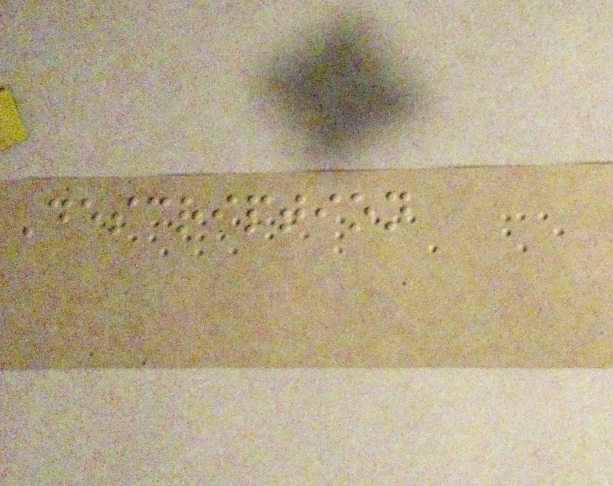Description
